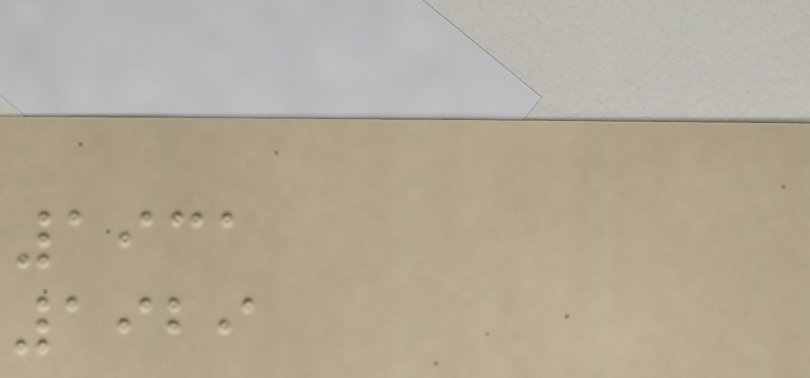1931
1929
